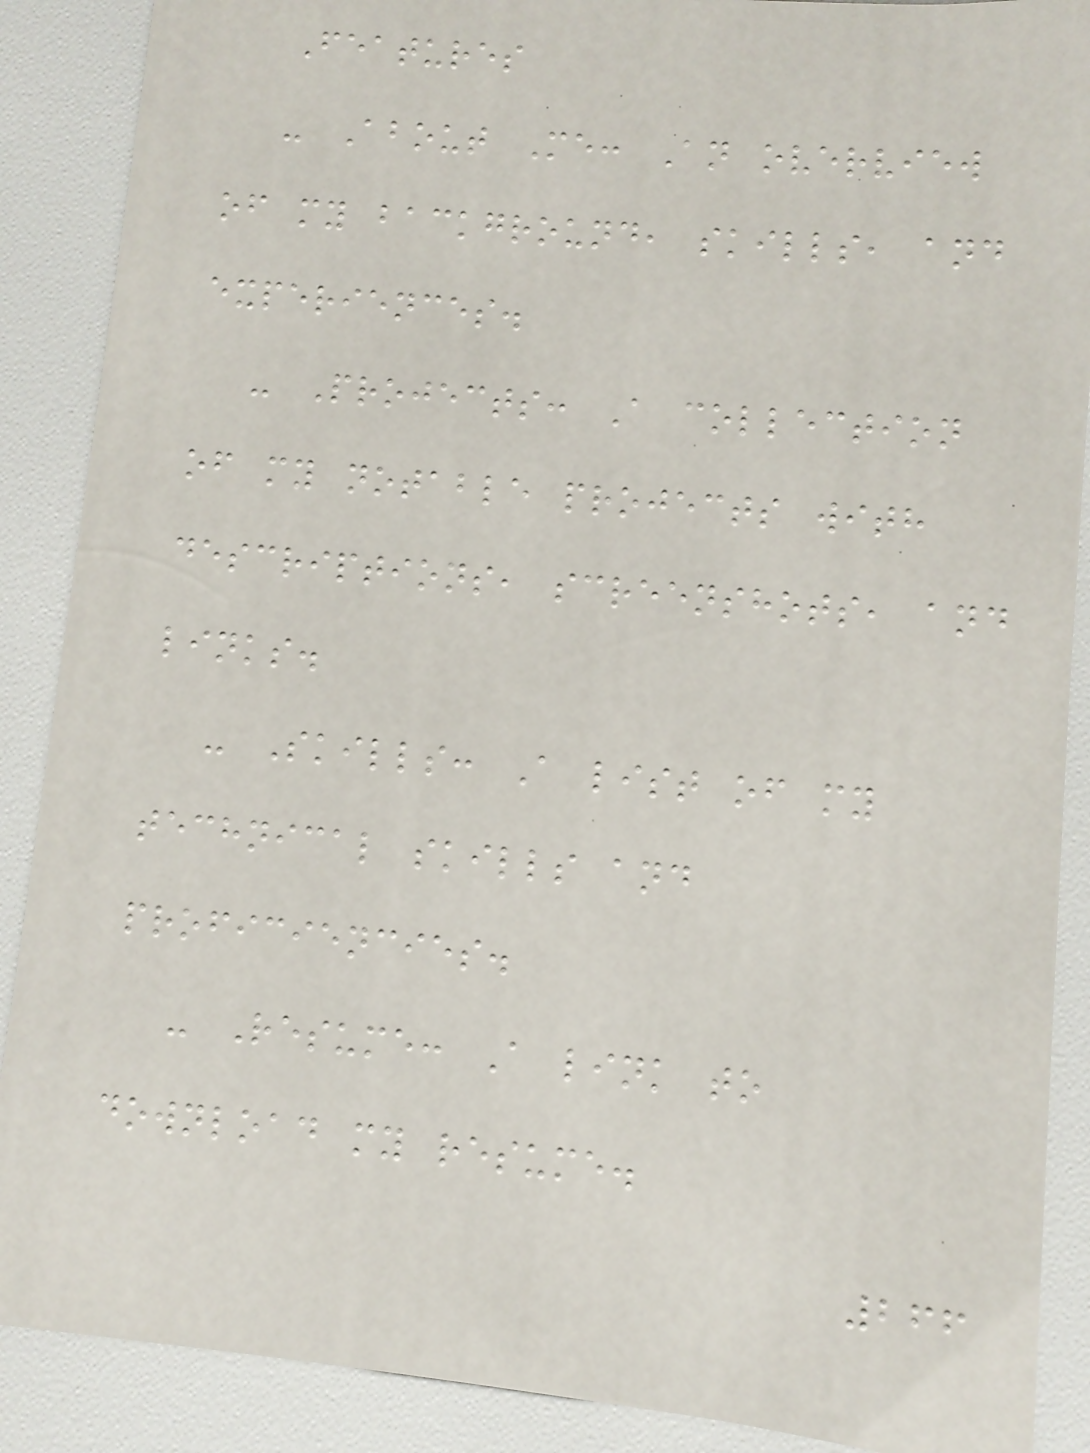Features
- About Me: An overview
of my background, skills, and
experiences.
- Projects: A collection
of my notable projects with
descriptions, screenshots, and
links.
- Skills: A list of my
technical skills and
proficiencies.
- Resume: A link to
download my resume.
266
